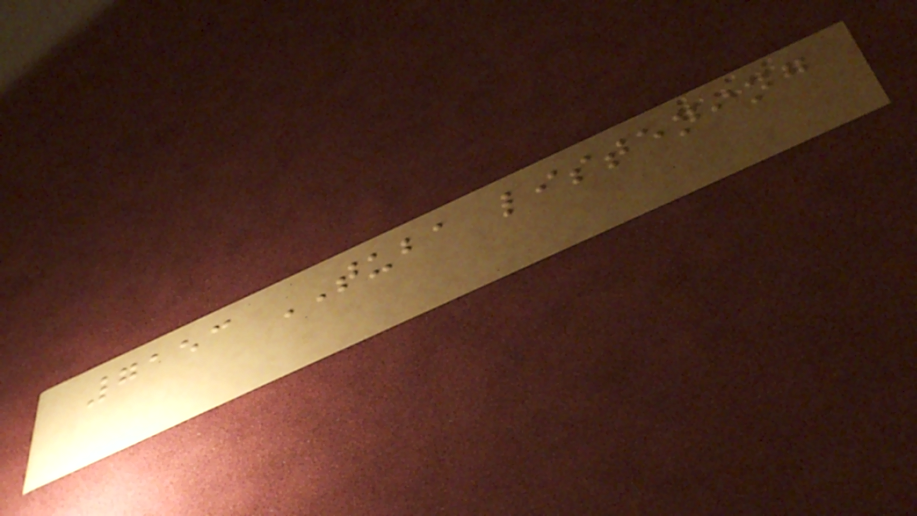7153 TUBA listening
